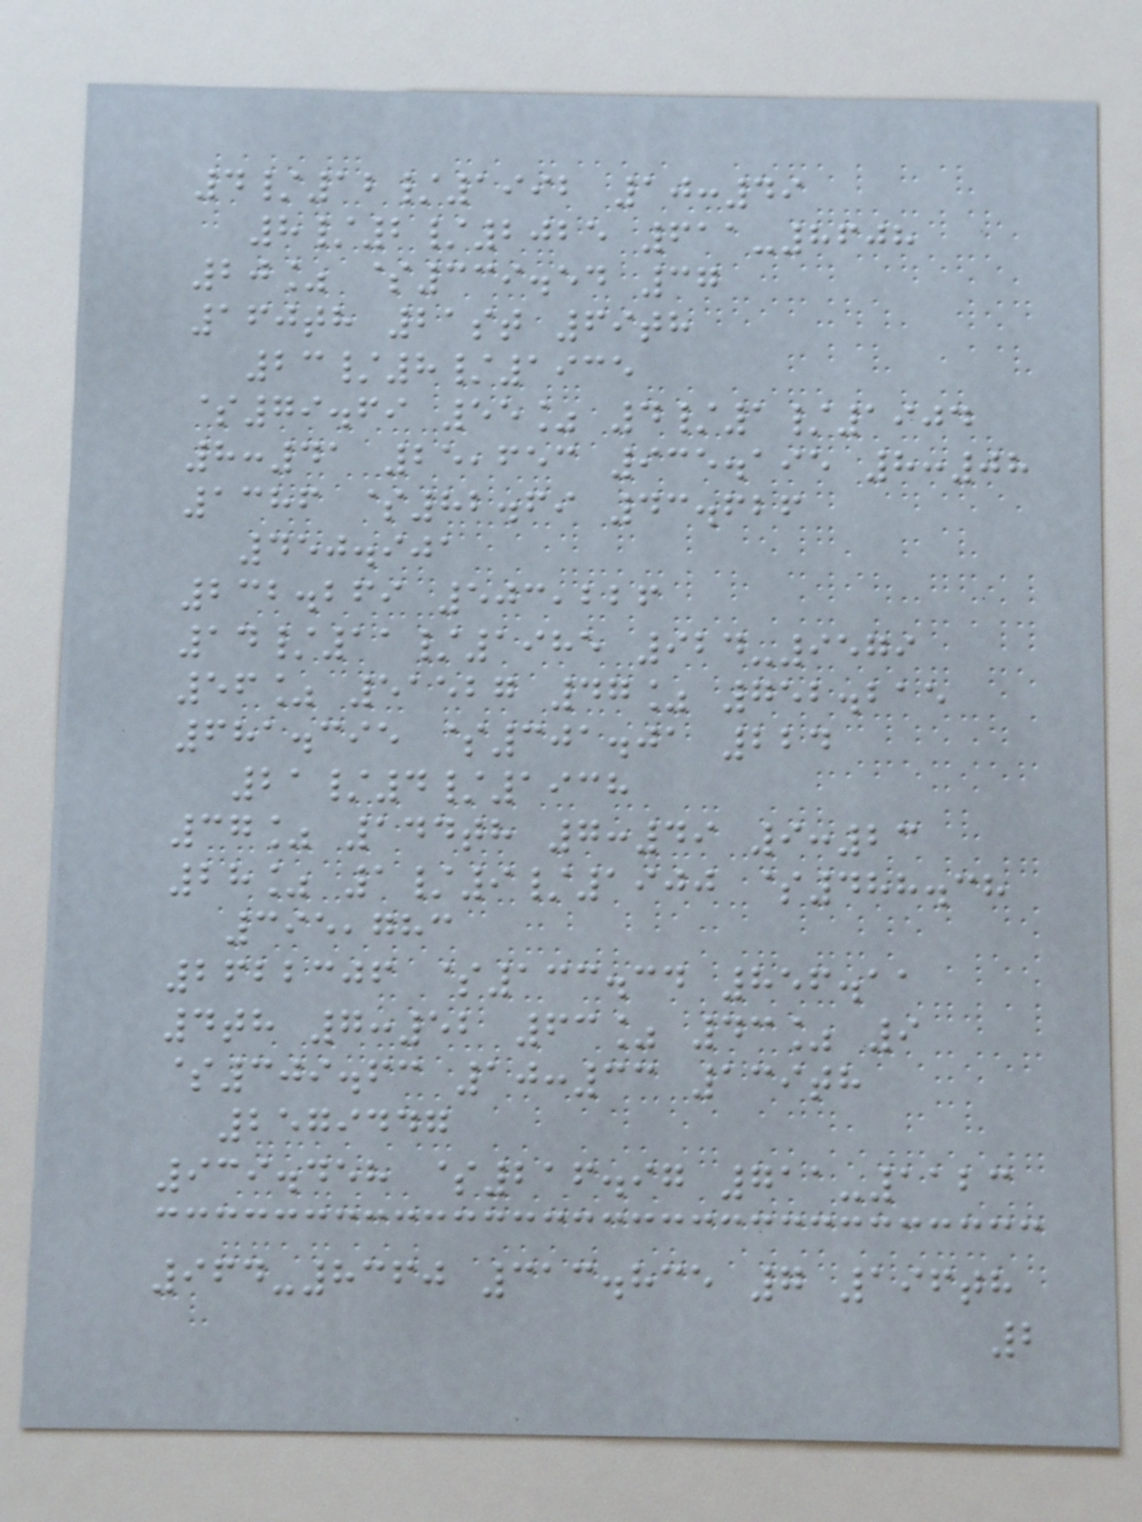4/12/1992 10:49
8/2/2025 611-8608
20% $339.54 37
160th 21st 69th
23/8/1935
$79.69 55% 4/1/1904
8:41 25,653 935.195 8:08
1386 $82.69 43.626
450.901
232.269 503,226
14/11/1985 924-9579
56% 51527 47% 752.215
681.395 $301.01 224
21/4/1938
37% 144th 7:49 9:23
28% 1/9/1900 $488.38
395,783
2622306 $133.34 856.11
4th 7:52 63% 43% 9
$309.63 10:33 139th
2579447
939.458 $216.97 711-1123
964-8360 313.835 7 196th
2
